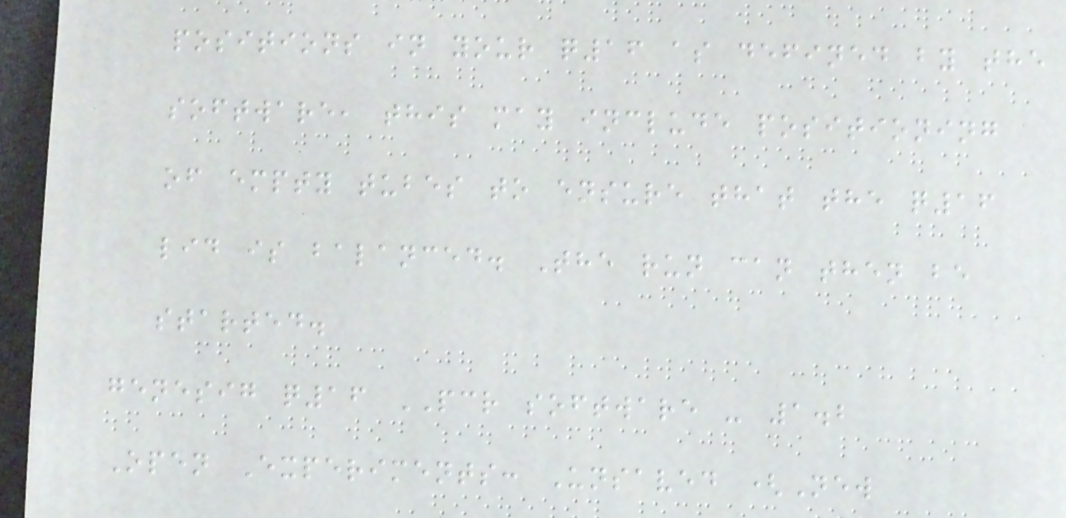positions in your q16 as defined by the
software, this may include positioning
of empty tubes to ensure that the q16
lid is balanced. The run can then be
started.
genesig q16 PCR software - 1.2
Open Experiments: Unsaved (New
